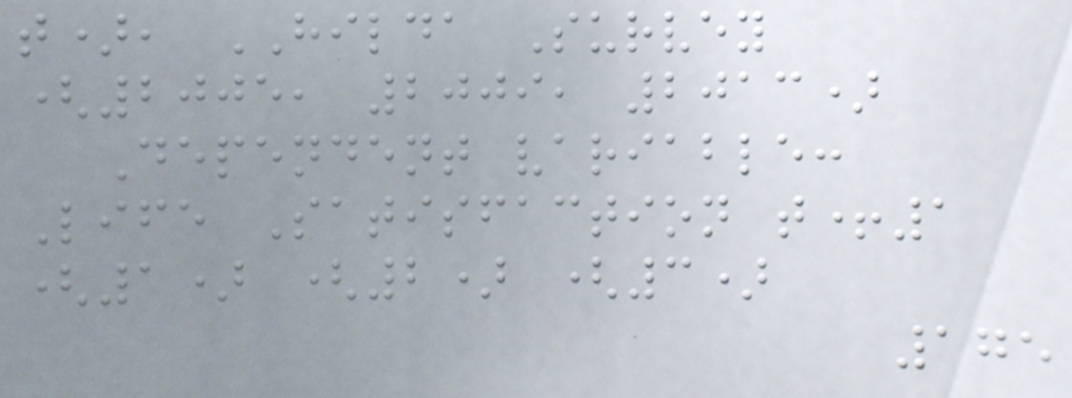t), HILDA Survey
(2005, 2009, 2013)
Dependent variable:
Life Satisfaction t+1
(1) (2) (3)
175
